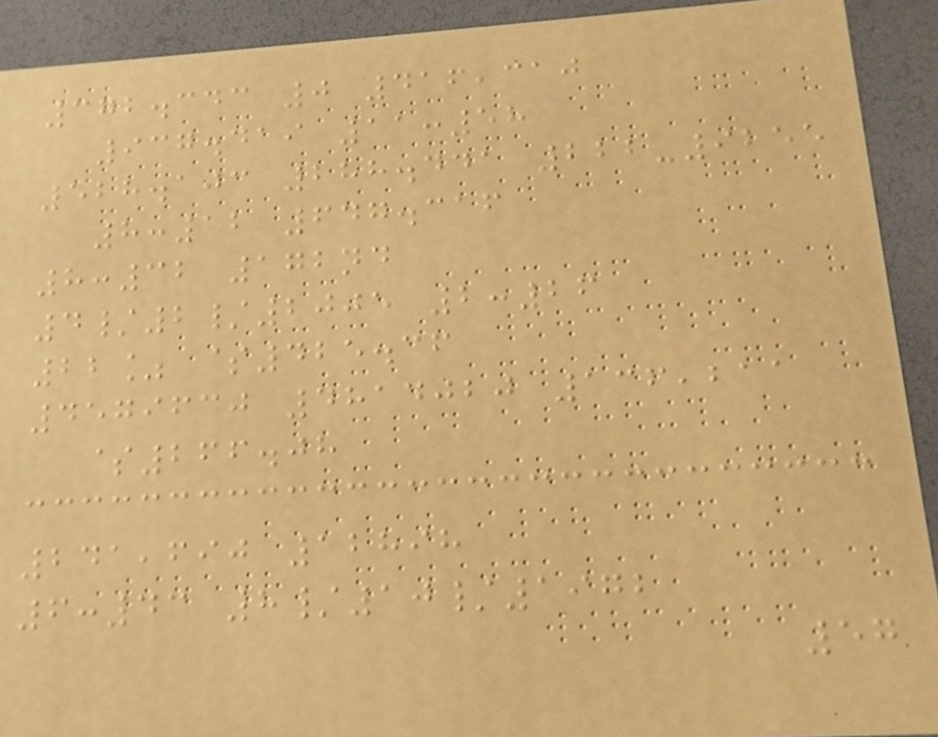372.343 0 416,310
937.419 11:58
528.103 288.441 222-9255
8:12 647.316
8:32 172nd
4/2/2005 2:26
22% $425.36
4579630 4814020 136,211
$266.08
241,690 12898
6:43 8/10/1972
57
